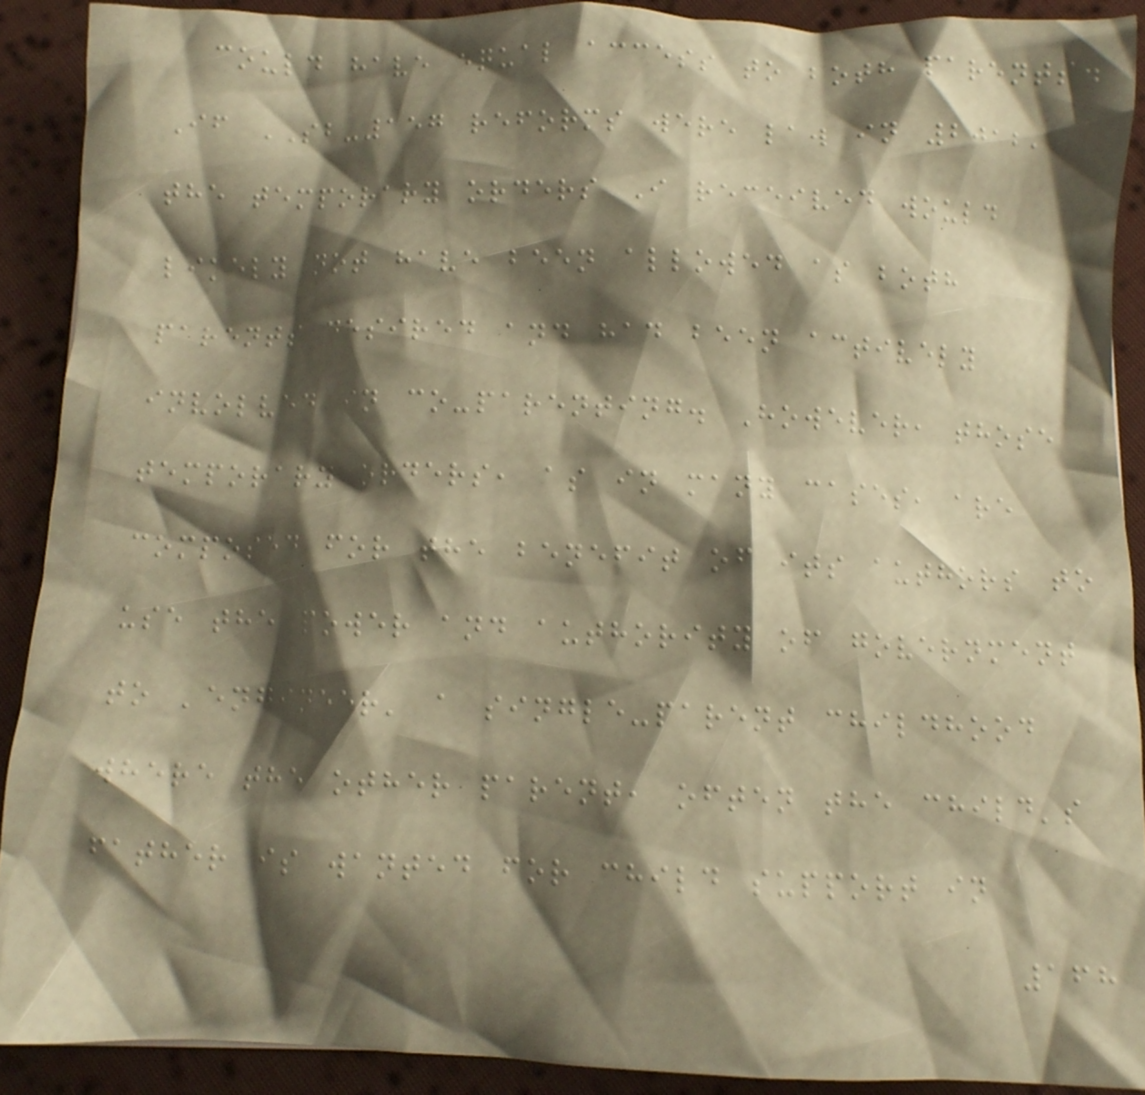could have equal access to both parents.
If SB-157 reforms were law in 2012,
the temporary orders I received would
likely not have been allowed as both
parents desired and had been actively
involved in co-parenting. However, those
temporary orders, as in many cases, are
composed for the benefit of its authors to
use the power and authority of government
to 'engineer' a single-parent childhood
where the other parent, often the child's
father is wanted for child support in
168
